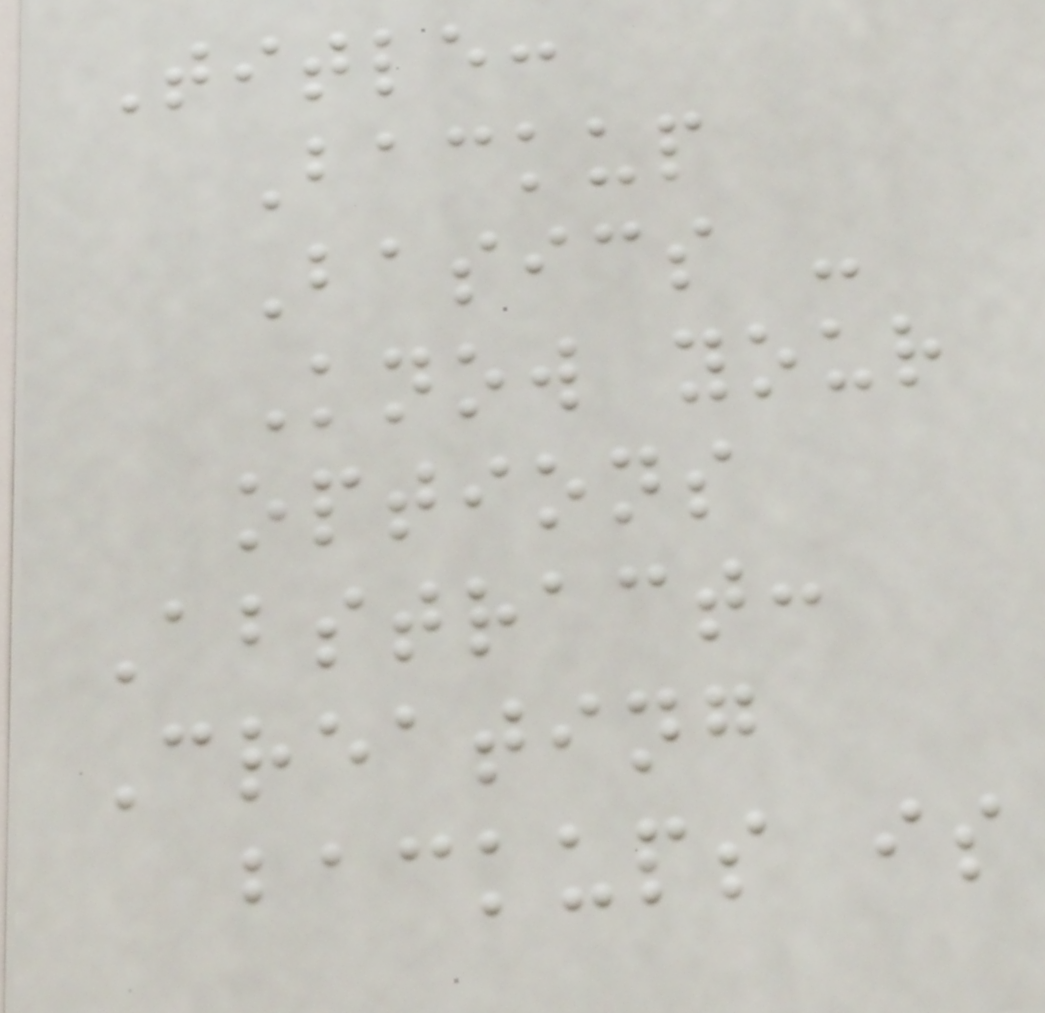Title:
Backup
Basics -
Know your
options
Abstract:
Creating
backups is
